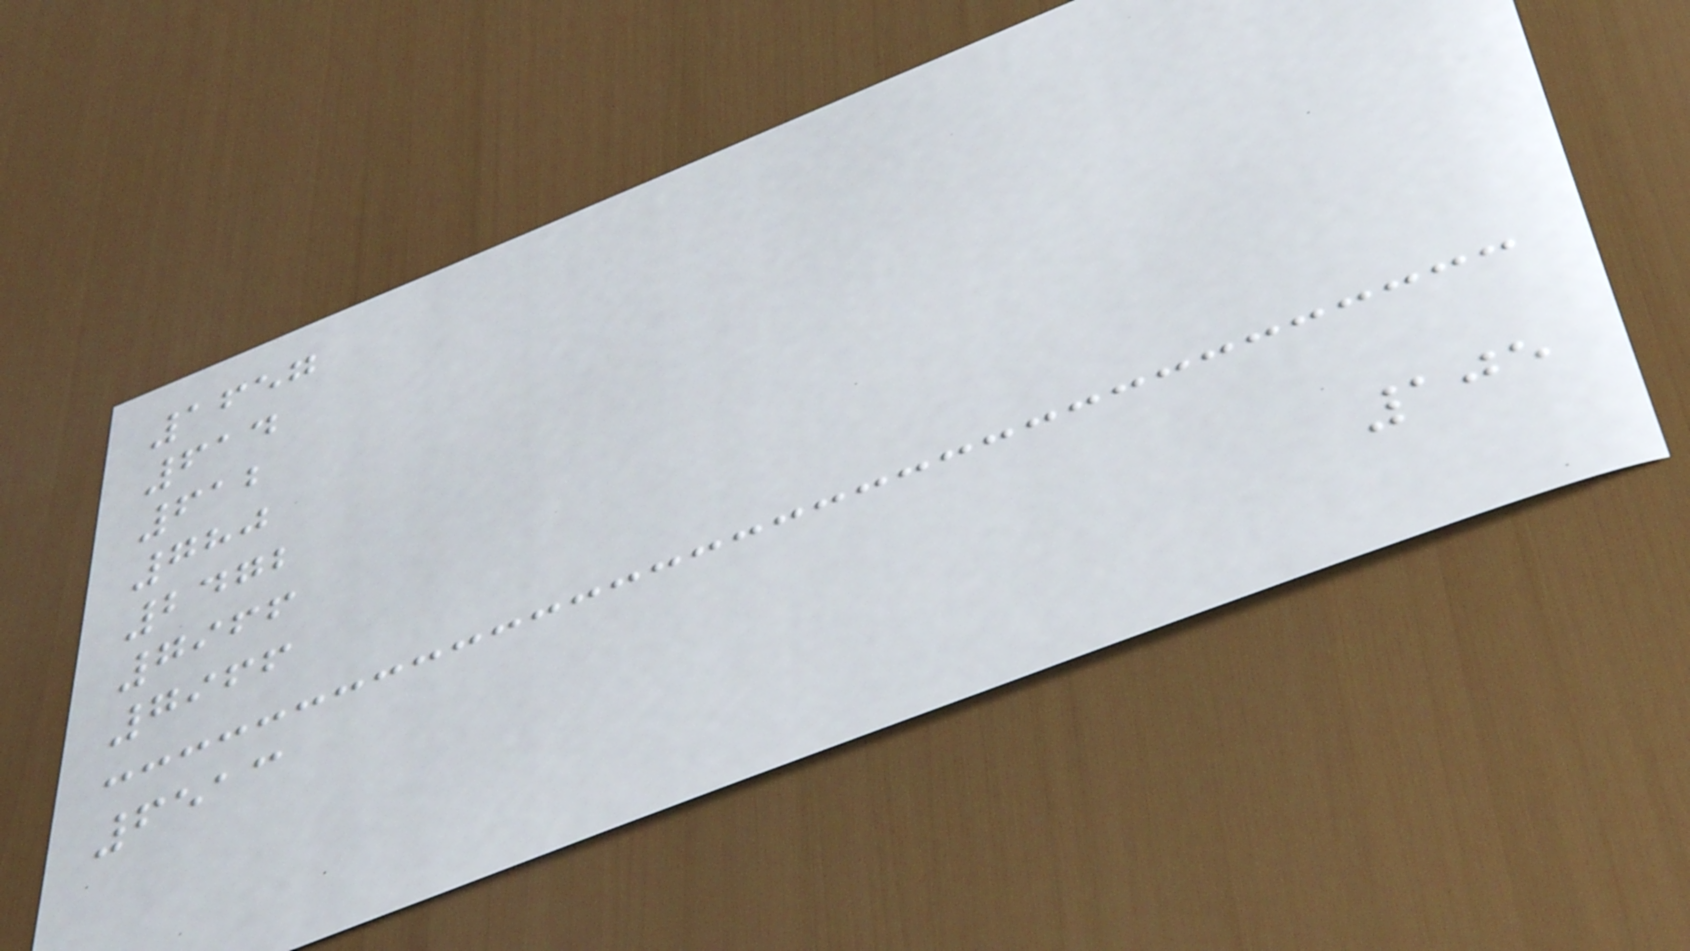1657
614
612
780
2472
7966
7966
6513
105
